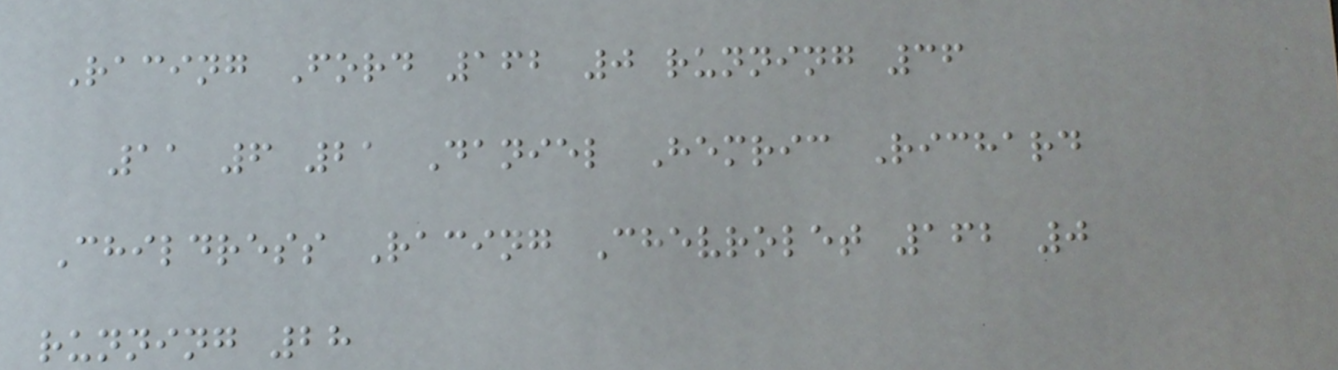Racing Ford 162 0 running 36
11 6 21 Daniel Hemric Richard
Childress Racing Chevrolet 162 0
running 28
